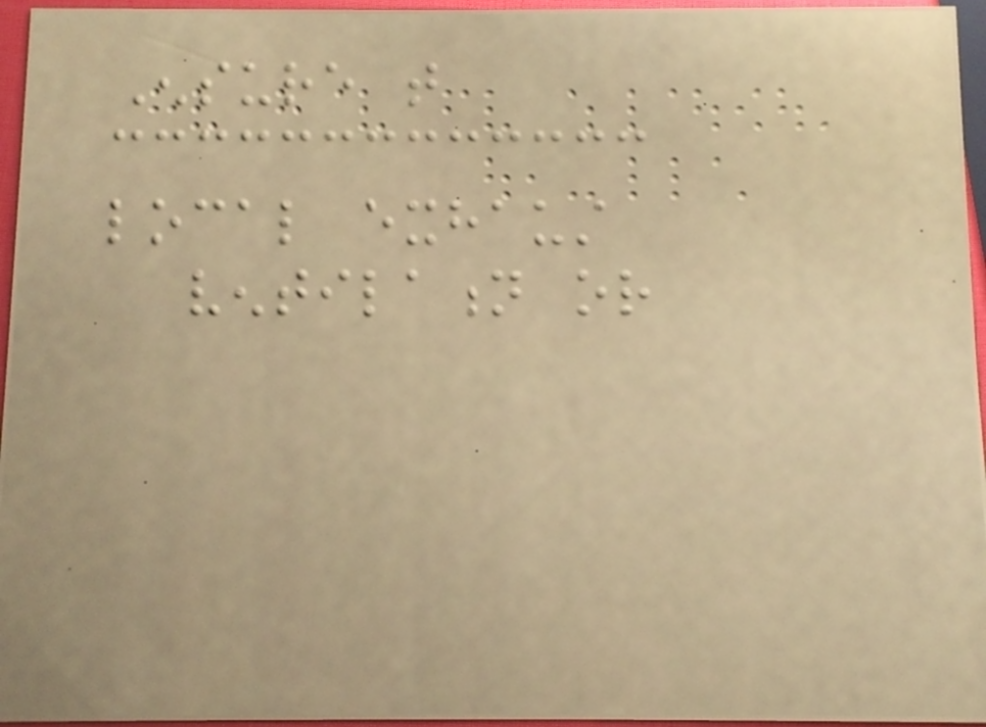Ensure that
local exhaust
ventilation or
